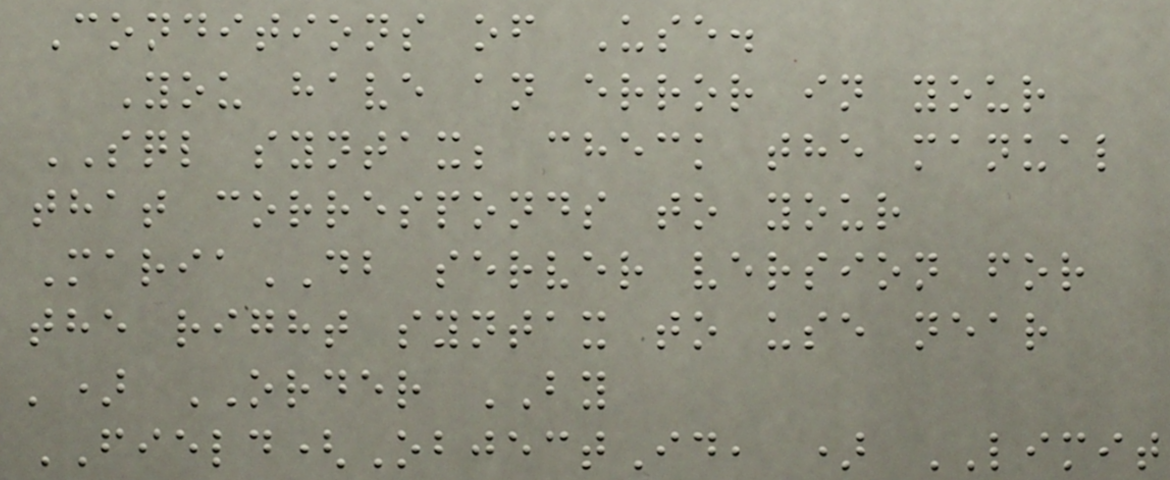Conditions of Use.
You have an error in your
SQL syntax; check the manual
that corresponds to your
MariaDB server version for
the right syntax to use near
') ORDER BY
FIELD(ObjectId, ) LIMIT
